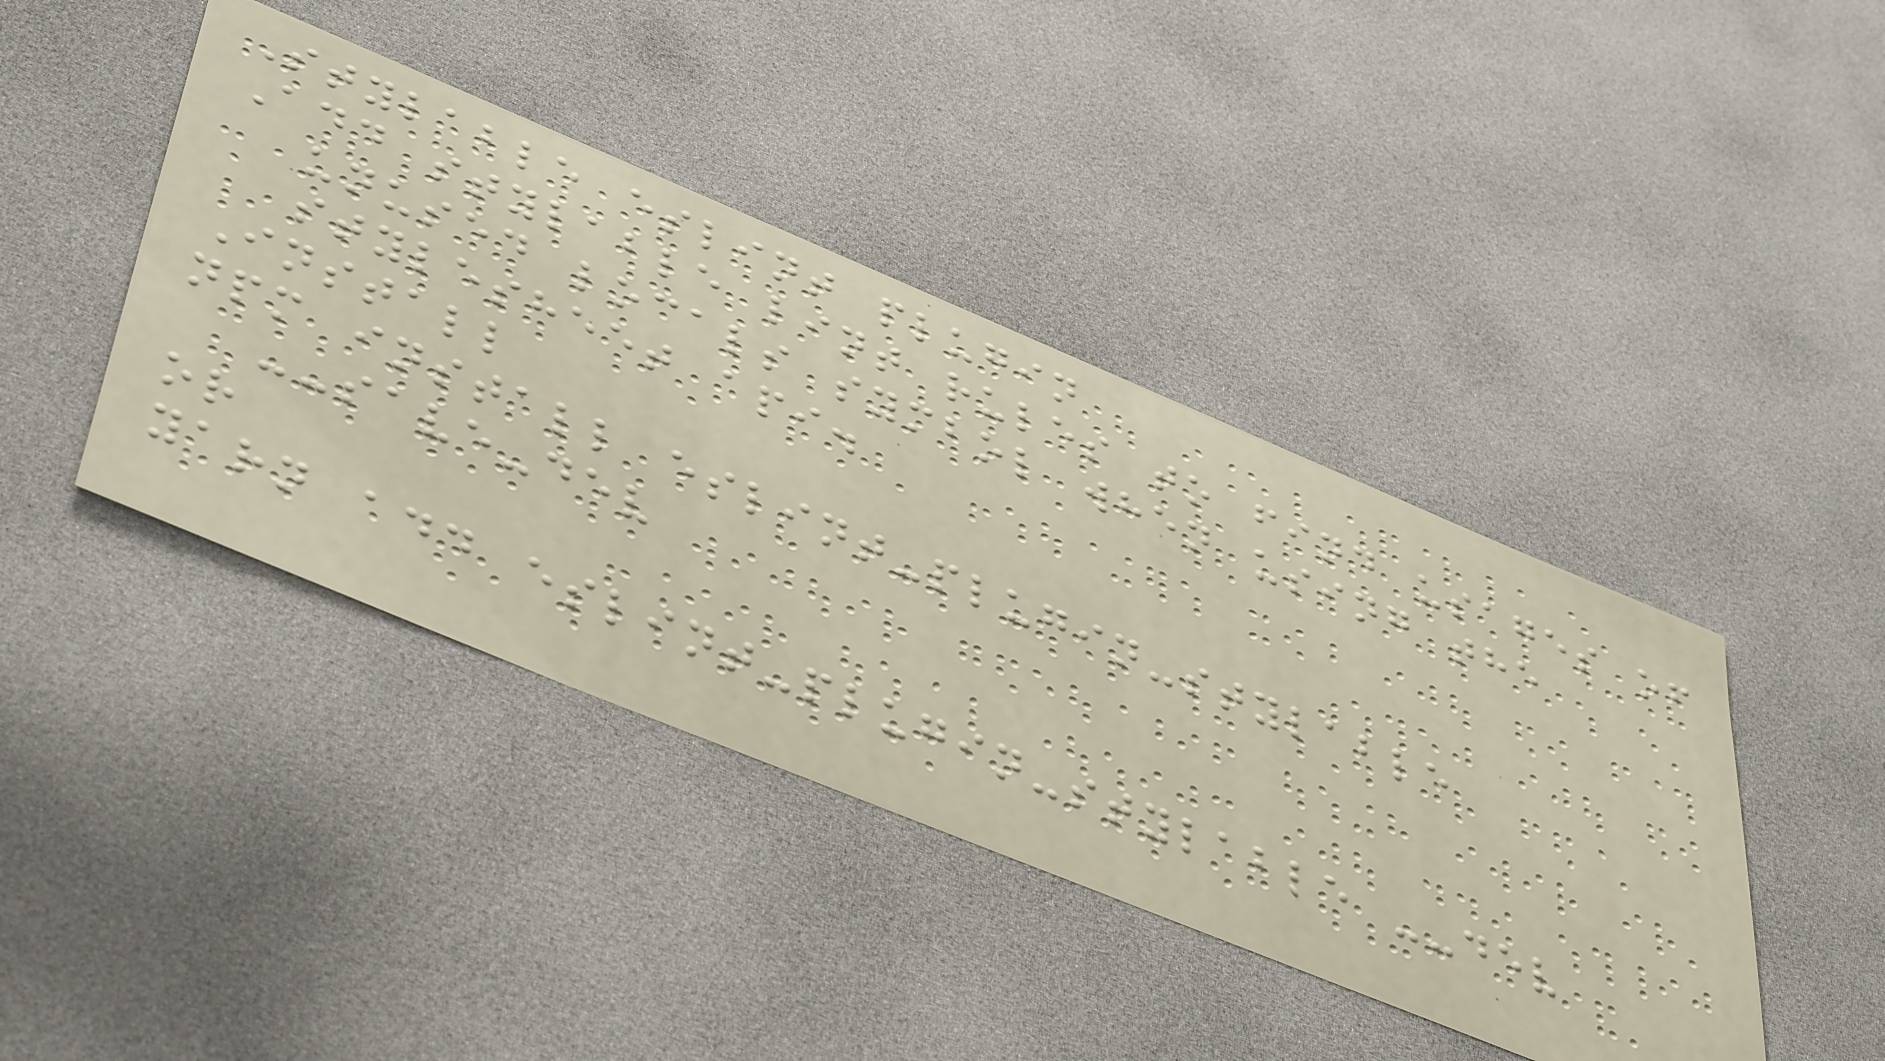Stylable eslint plugin
Add stylable lint rules to find usages of
unused locals symbol when using the
stylesheet api.
Install
npm install eslint-plugin-stylable
--save-dev
or
yarn add eslint-plugin-stylable --dev
